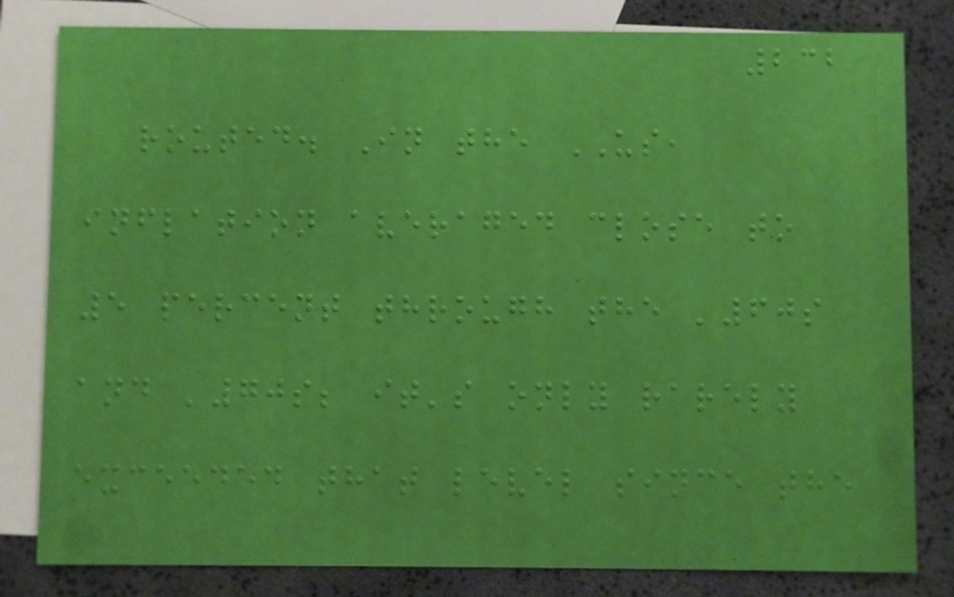232
routed. In the US,
inflation averaged close to
5 percent through the '60s
and '70s; it's only rarely
exceeded that level since the
